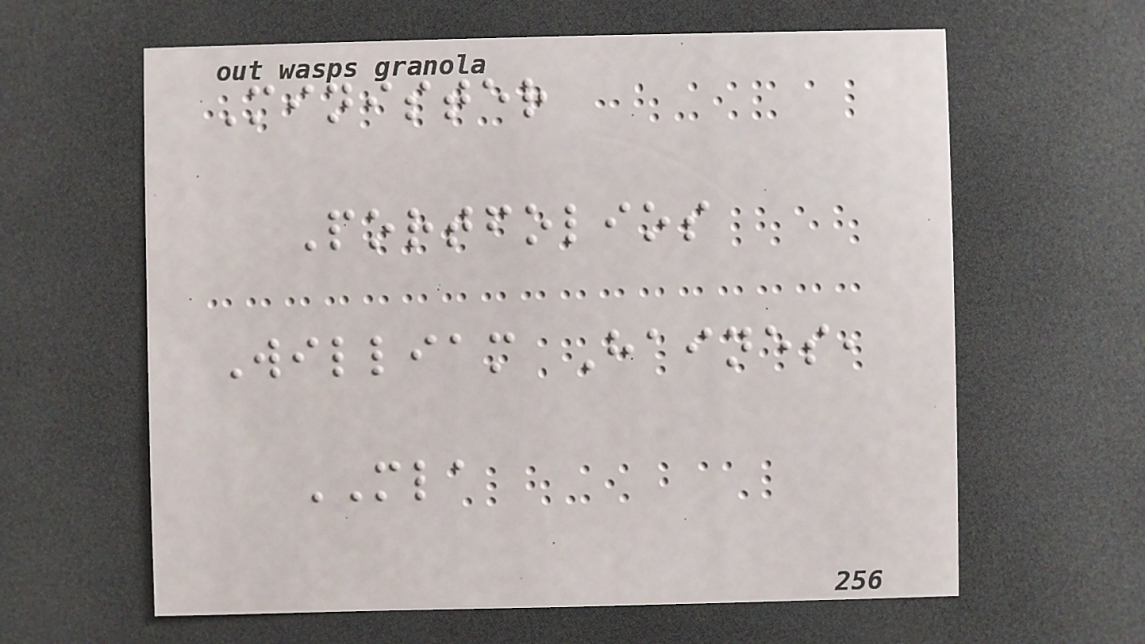Minister
Portfolios
William Haines,
MLA
